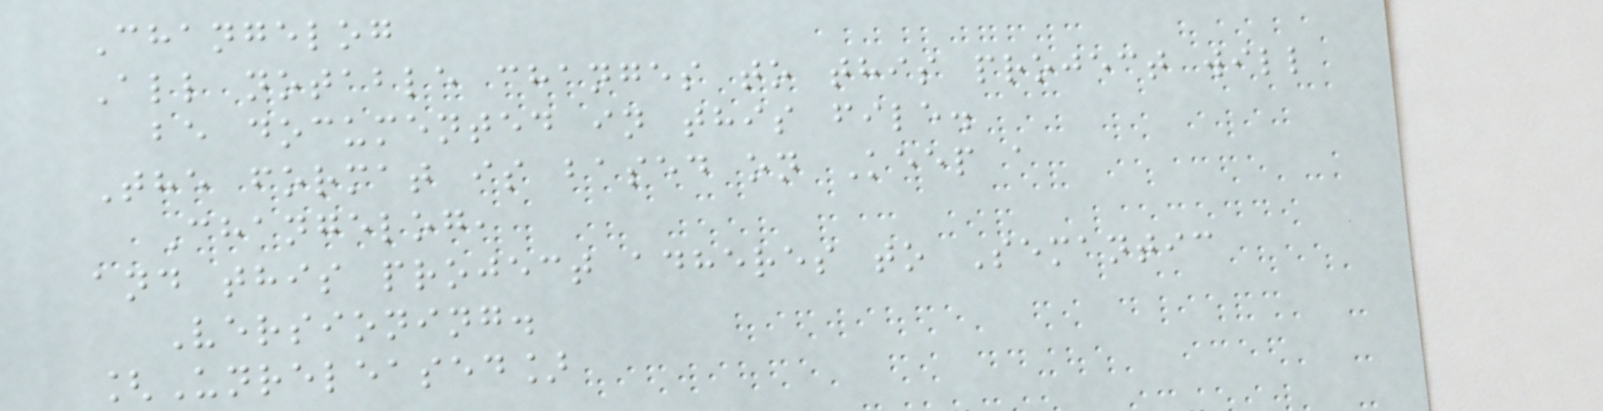Changelog
All notable changes to this project will
be documented in this file.
The format is based on Keep a
Changelog,
and this project adheres to Semantic
Versioning.
[Unreleased]
